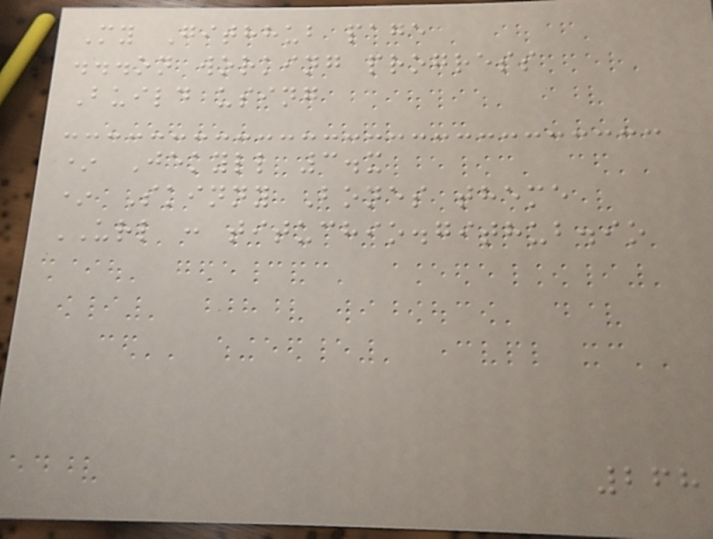My Githhub page
...on working progress
Build using
* Jekyll 3.x
* Skinny Bones theme
URL : tituchio.github.io
268
